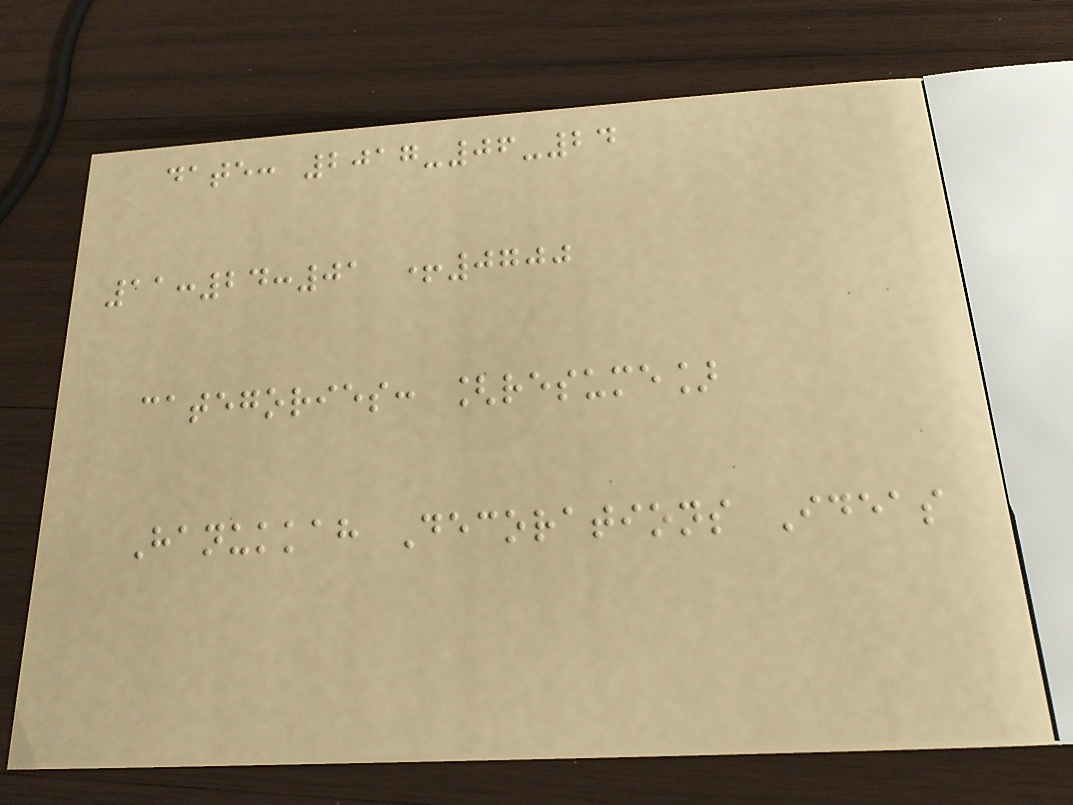date: 2017-06-24
11:24:01 +0700
categories: [resume]
Hanukkah Decorations Ideas
